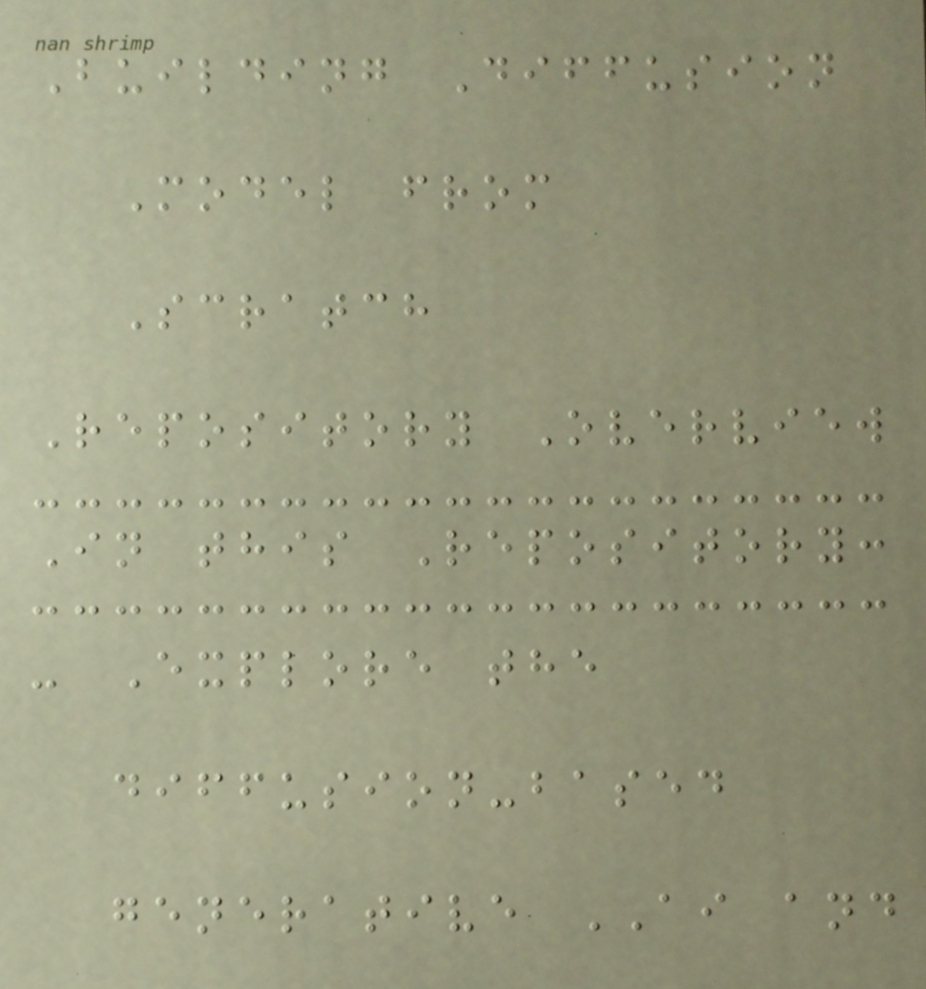Building Diffusion
Model from
Scratch
Repository Overview
In this Repository:
- Explore the
diffusion-based
generative AI and
